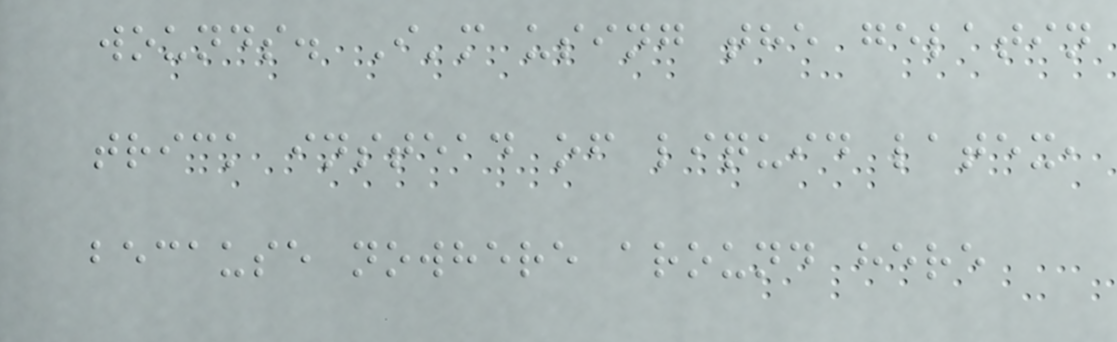wounds. I'm using the gelatin
trick instead of liquid latex,
because nowhere around here
